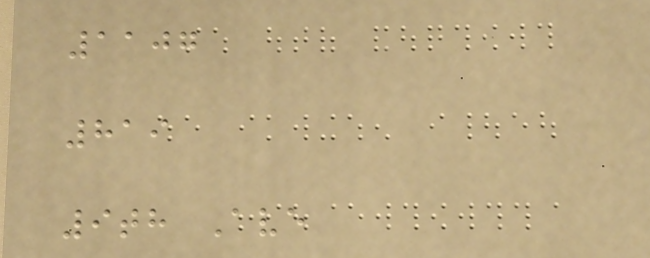1107
819
9th Ave
